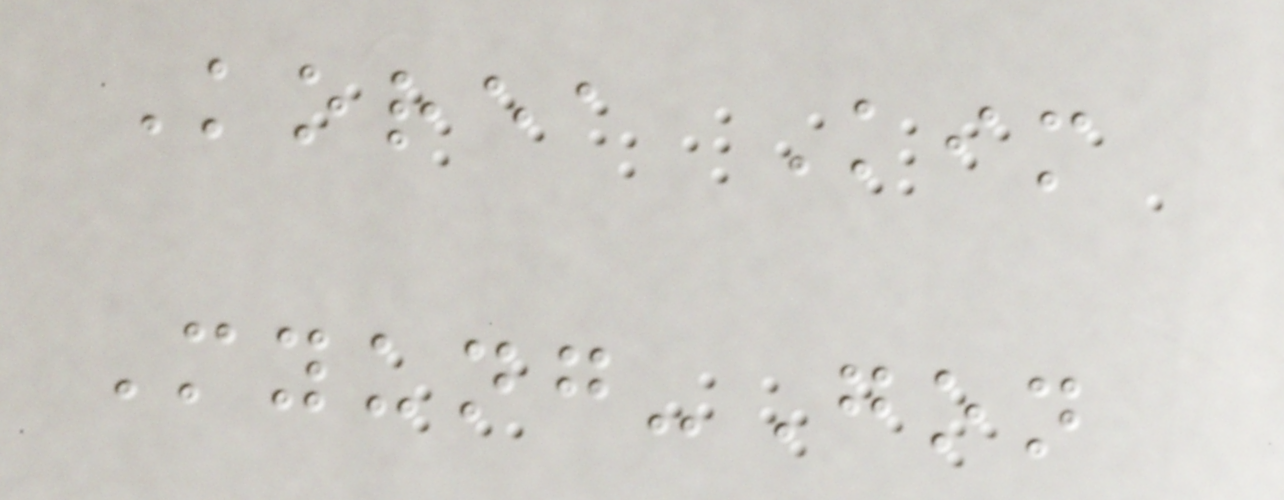Korea Kim
Myung-Gon
